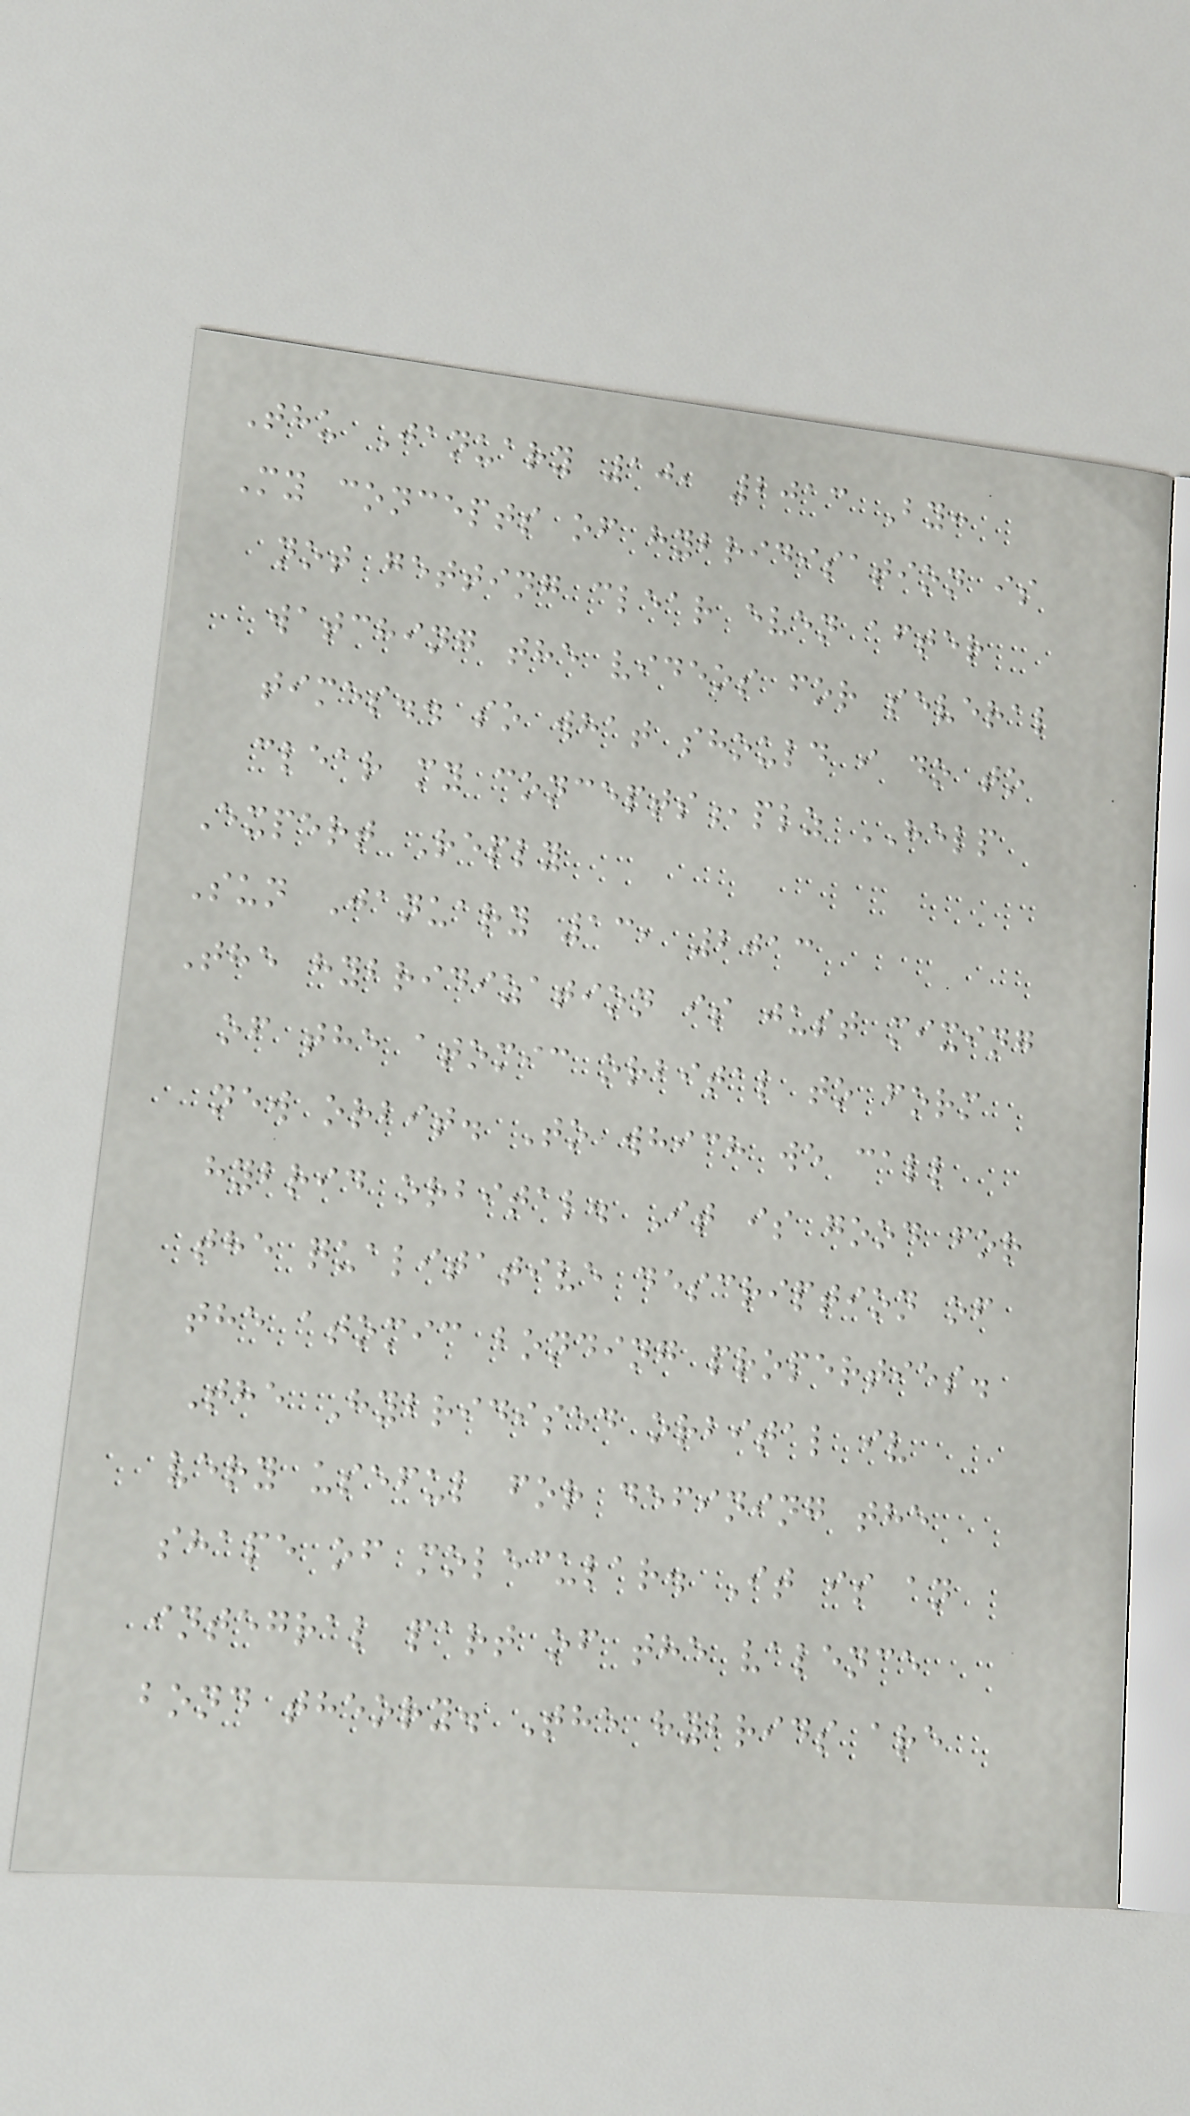Thu January 10, 2013 By:
My concepts of hybridisation is
not getting clear even after
watching the videos for several
times.. so what should i do to
clear my concepts,plz HELP
Expert Reply
Sun January 13, 2013
The hybridization is just mixing
of the atomic orbital to form
new orbit. To which we call
hybrid orbital. It is good for
the qualitative description of
the atomic bonding properties.
The Hybridised orbital iv
very useful for defining the
shape of molecular. It is an
integral part of the valence
bond theory. The hybrids are
